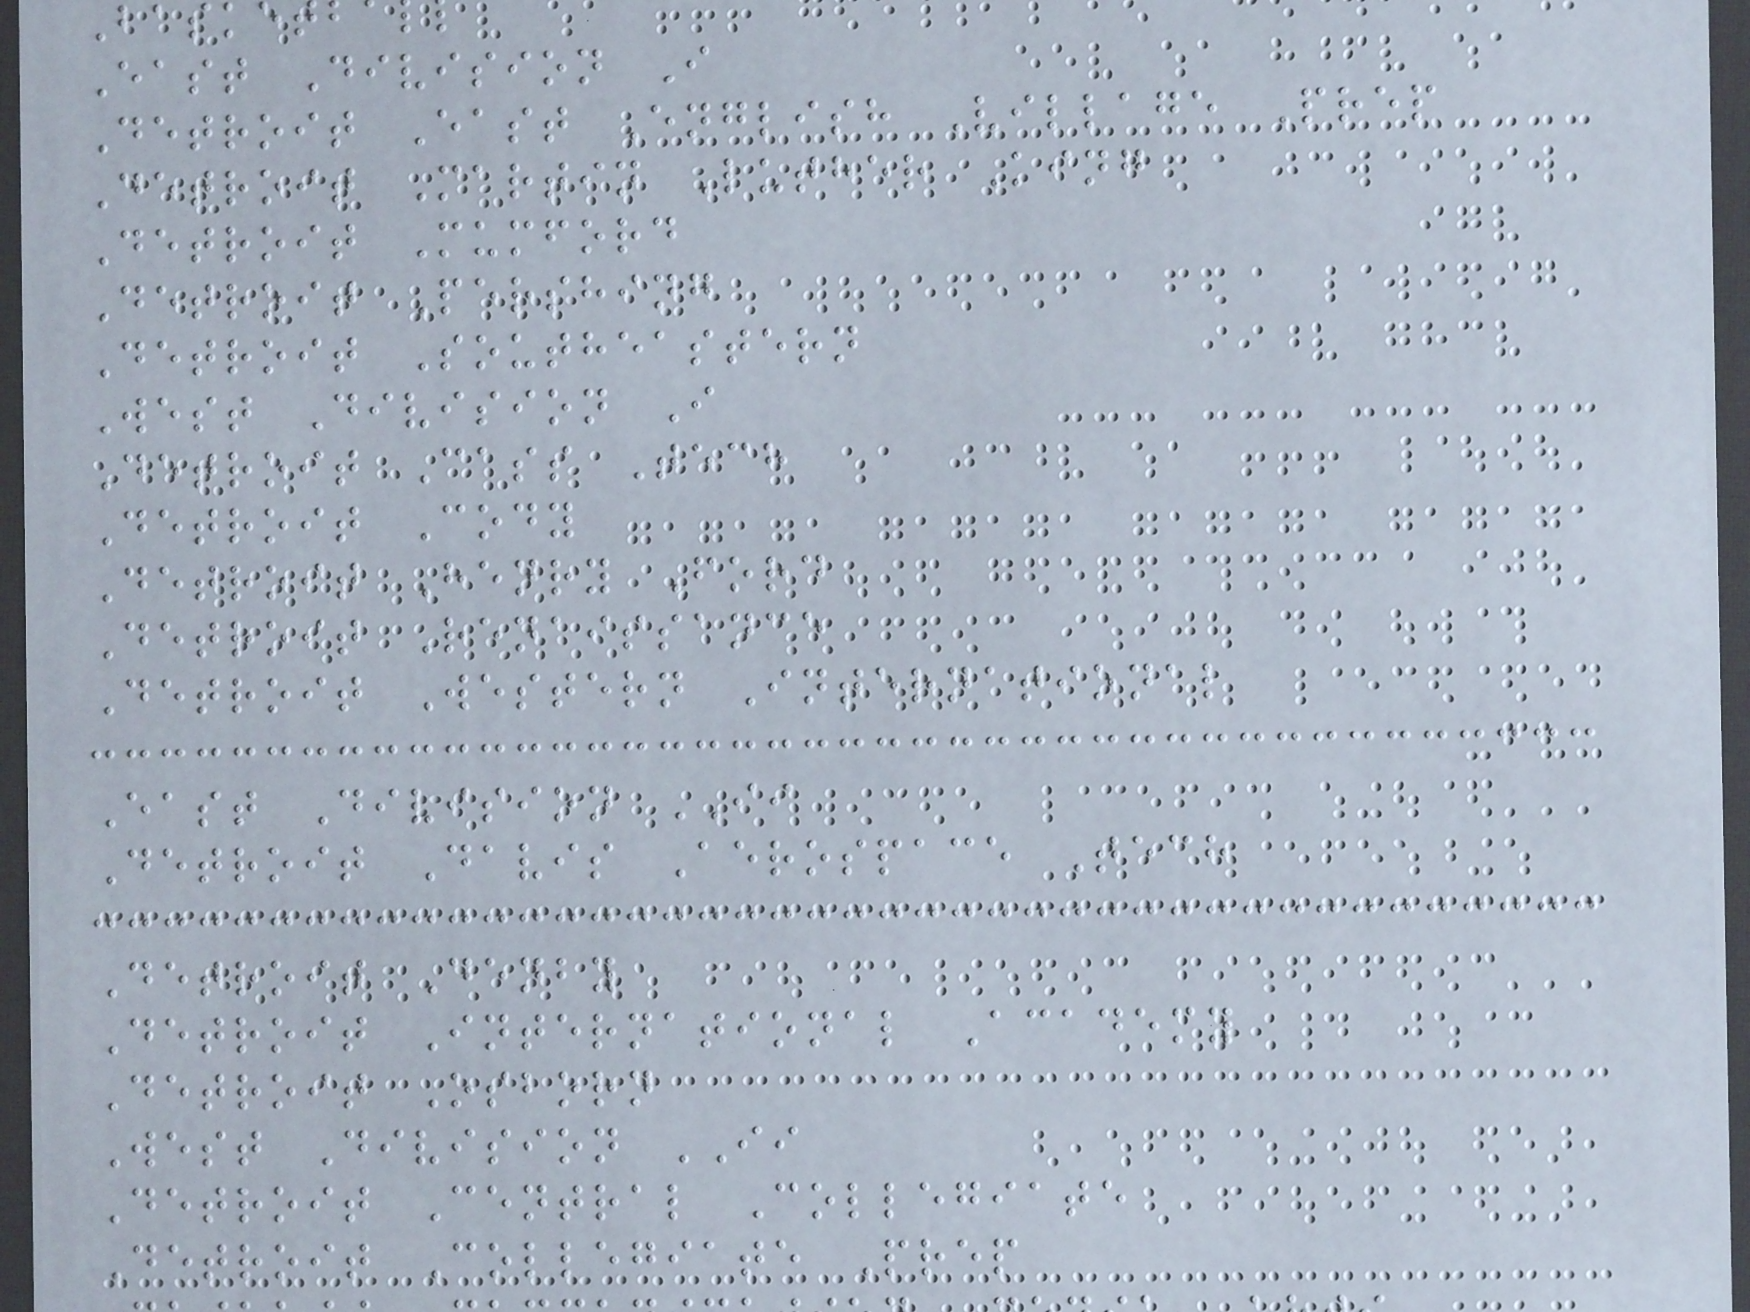Bask
East Division I
Detroit East English Village Prep
Detroit Martin Luther King
Detroit Mumford
Detroit Pershing
Detroit Southeastern
West Division I
Detroit Cass Tech
Detroit Cody
Detroit Henry Ford
Detroit Renaissance
Detroit Western International
East Division II
Detroit Davis Aerospace Tech
Detroit Denby
Detroit International Academy
Detroit Osborn
West Division II
Detroit Central Collegiate
Detroit Collegiate Prep
